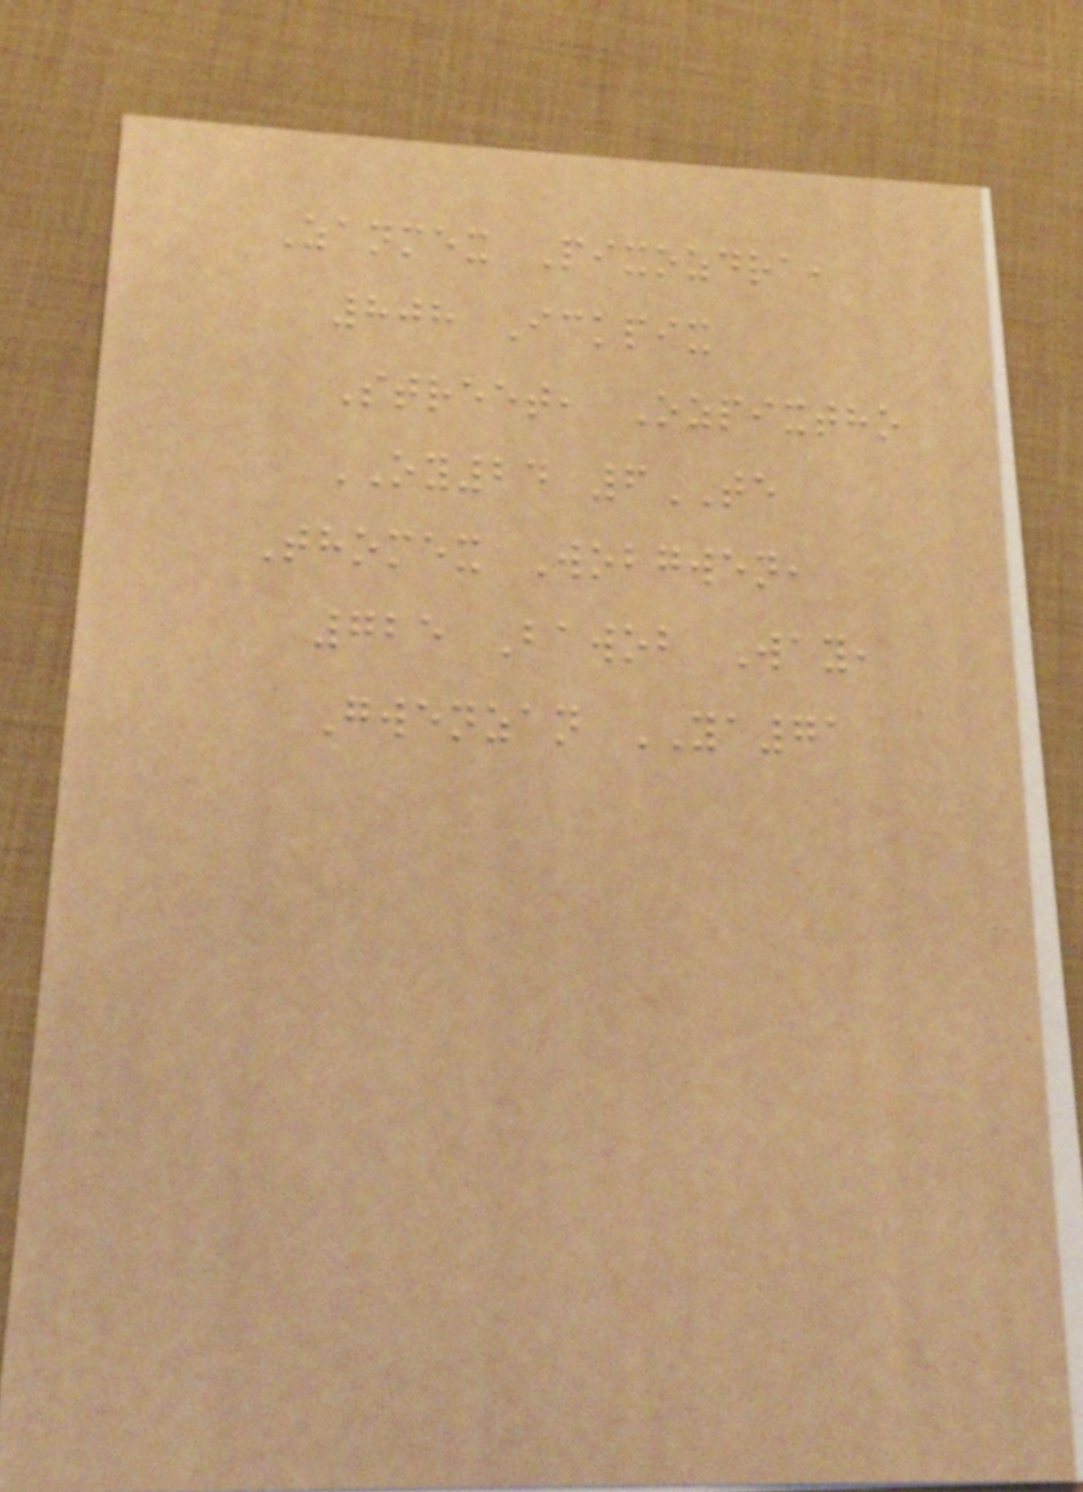Zanmex Pixozdra,
808 Ickpix
Street, Ozpixtho
OY24 6TE
Thomex Wobgwen,
725 Bawob Way,
Gwenzan YA71
